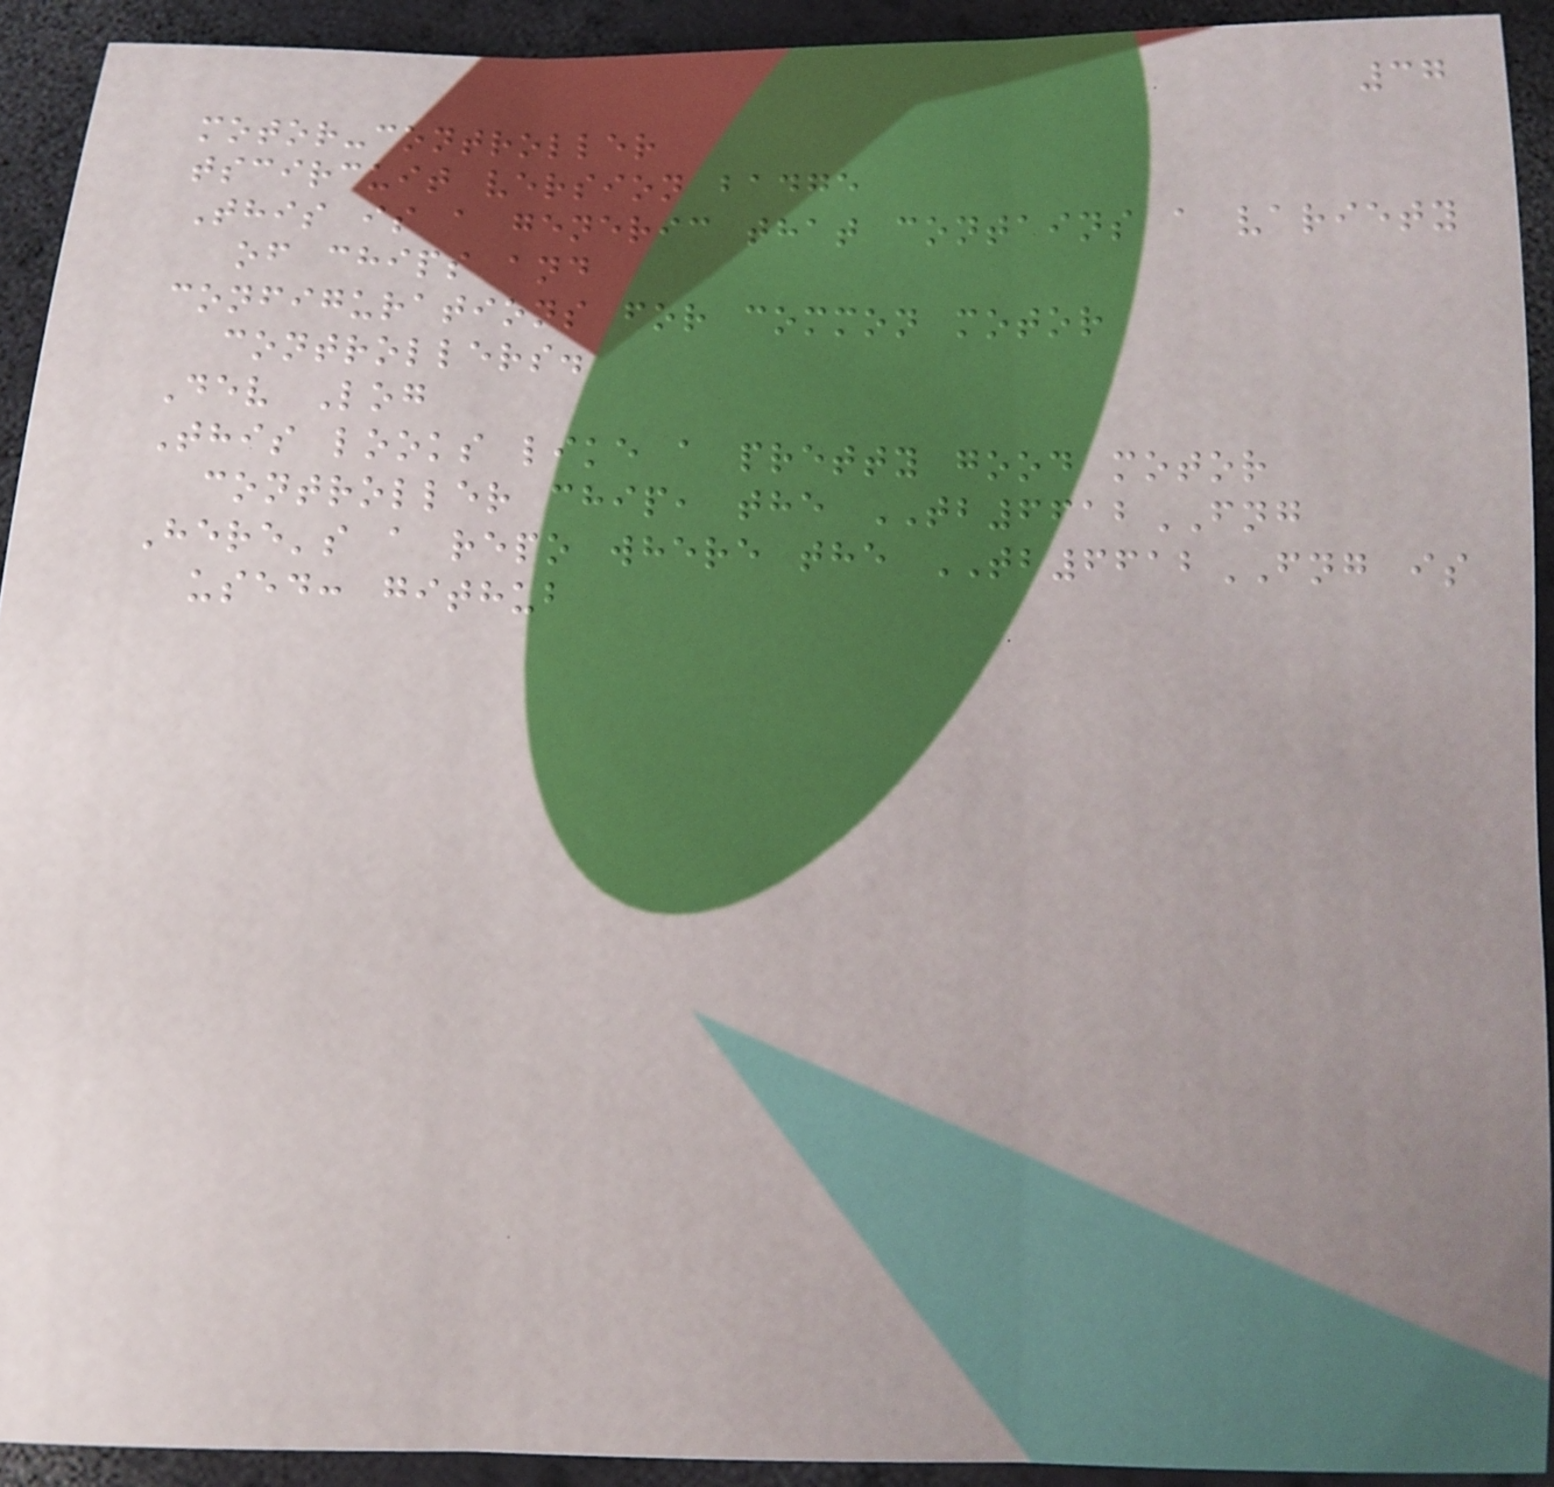37
motor-controller
tscircuit version badge
This is a generic that contains a variety
of chips and
configurations for common motor
controllers.
Dev Log
This looks like a pretty good motor
controller chip, the TB6612FNG
Here's a repo where the TB6612FNG is
used: github
